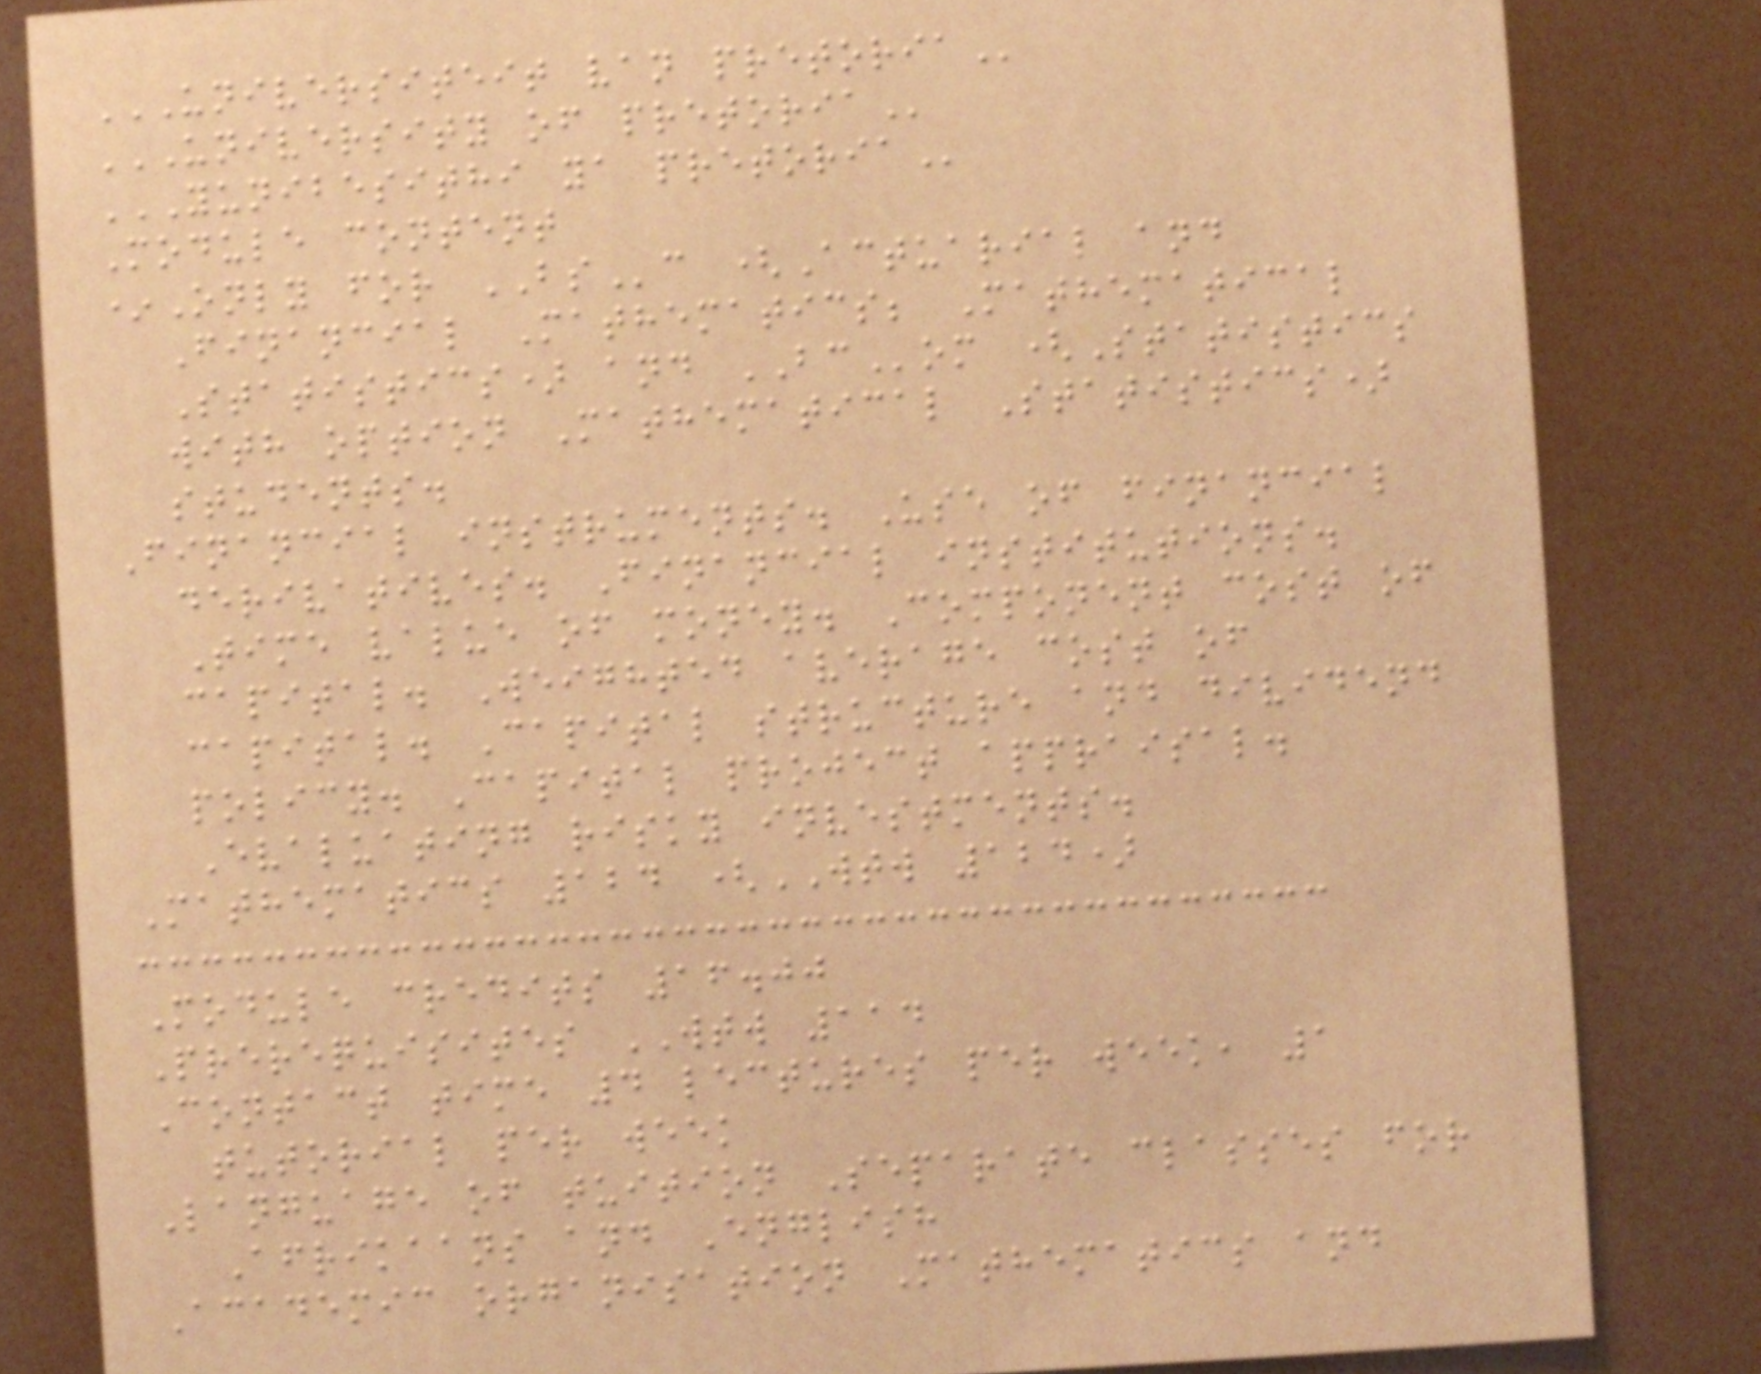UNIVERSITEIT VAN PRETORIA
UNIVERSITY OF PRETORIA
YUNIBESITHI YA PRETORIA
Module content
*Only for BSc (Actuarial and
Financial Mathematics; Mathematical
Statistics) and BCom (Statistics
with option Mathematical Statistics)
students.
Financial instruments. Use of financial
derivatives. Financial institutions.
Time value of money. Component cost of
capital. Weighted average cost of
capital. Capital structure and dividend
policy. Capital project appraisal.
Evaluating risky investments.
Mathematics 124 (WTW 124)
Module credits 16.00
Prerequisites WTW 114
Contact time 4 lectures per week, 1
tutorial per week
Language of tuition Separate classes for
Afrikaans and English
Academic organisation Mathematics and
